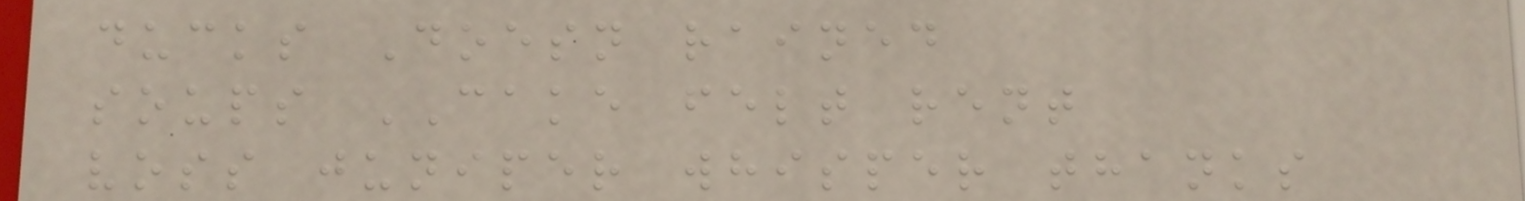ducks Doesn rained
soups CAKE felt rent
voss juniper whisper thanks
